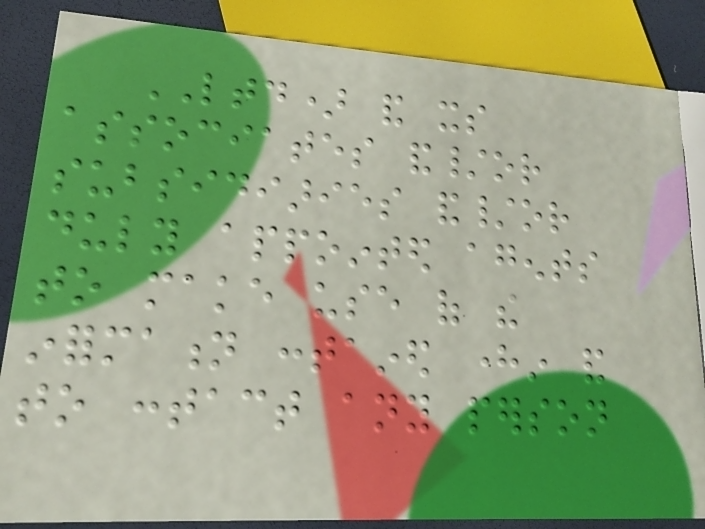LTD) and its
associates and/or
subsidiaries and/or
duly appointed agents
to make use of the
information contained herein and
to contact any person
